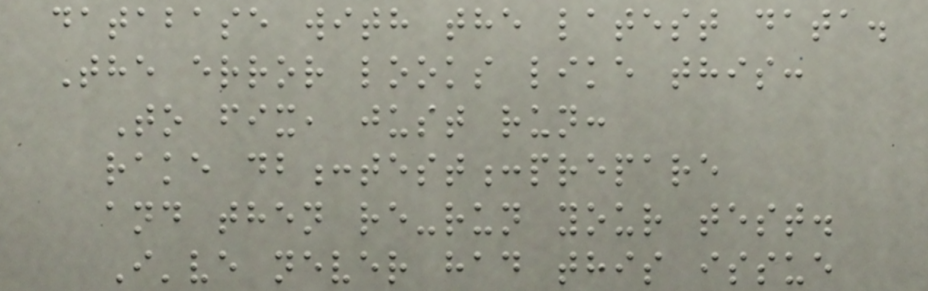database with the latest data.
The error looks like this:
To fix, just run:
rake db:test:prepare
and then re-run your test.
I've never had this issue
